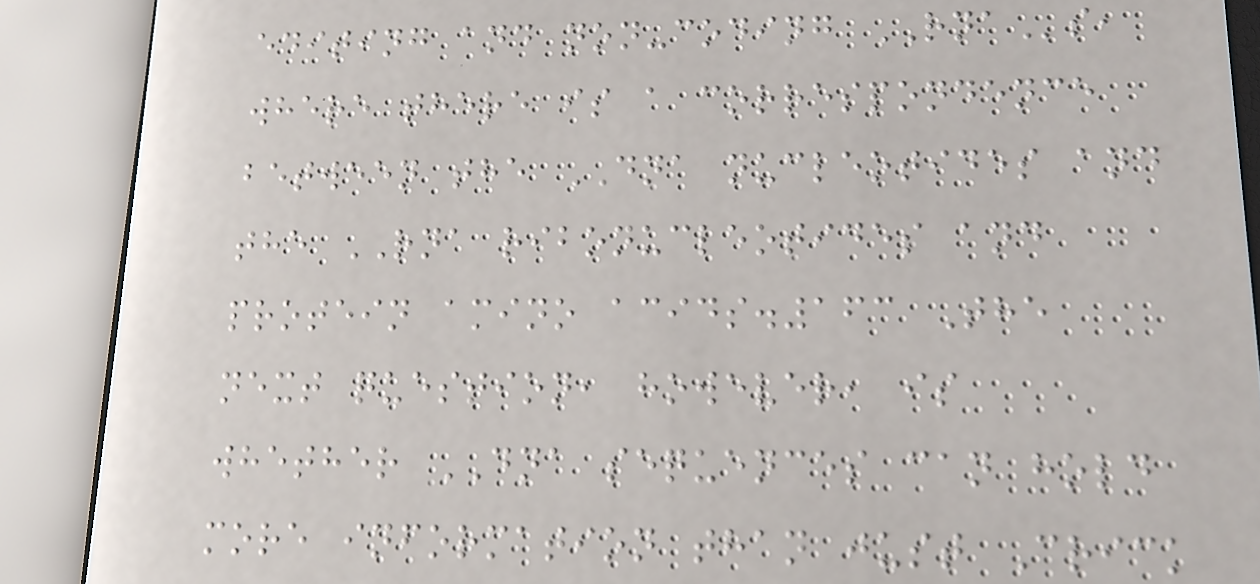editing and non-coding RNAs,
where there is a correspondence
between the DNA nucleotides and
the RNA ribonucleotides and
protein amino acids.163 The
next question, however, is
whether DNA sequences can hold
more information than just Crick
